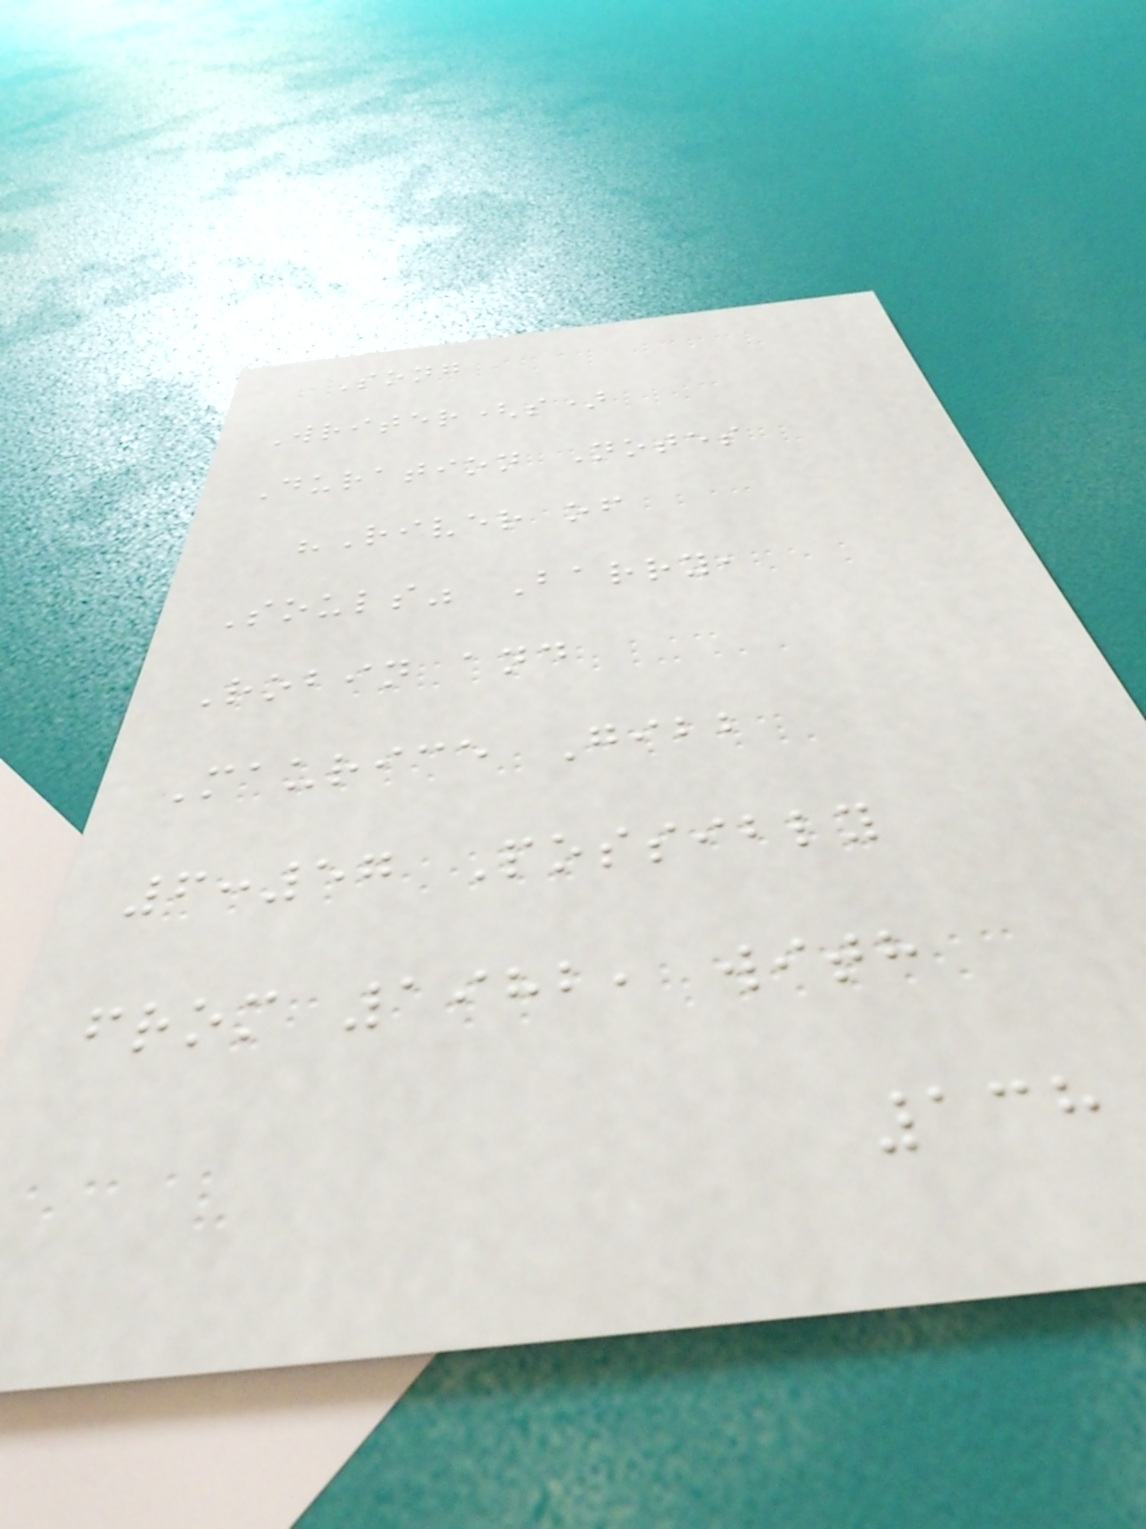Song
Writer(s)
Duration Notes
"River of
Souls" Barry,
Robin and
Maurice Gibb
6:57 Possibly
from 1982, with
138
